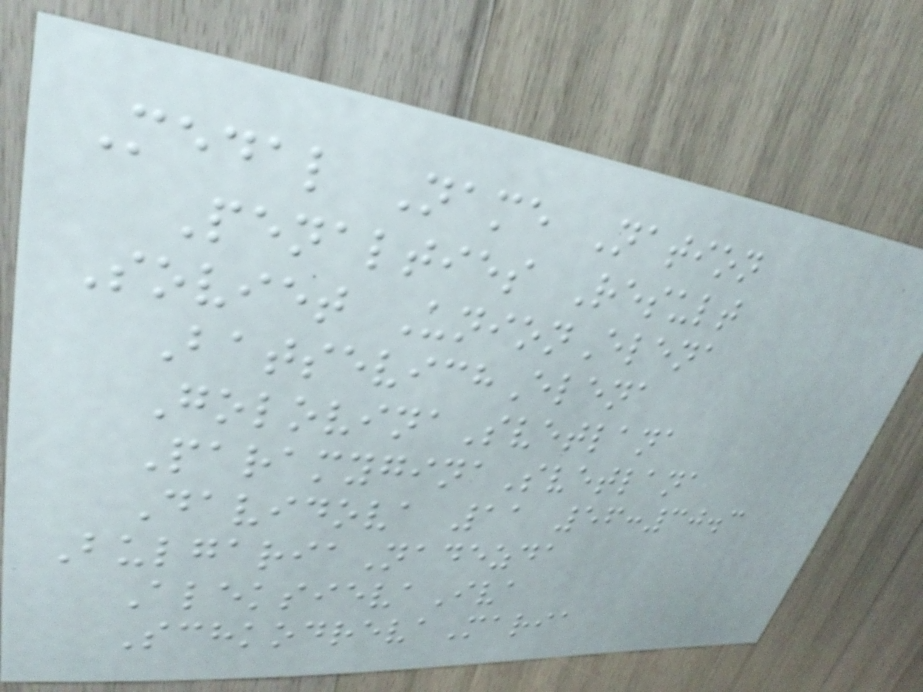Medal Name Nation
Penalties Result
Soviet UnionElena
BatsevichElena
GolovinaSvetlana
ParamyginaSvetlana
Davidova 11 56:30.3
BulgariaNadezda
AleksievaIva
SchkodrevaMaria
